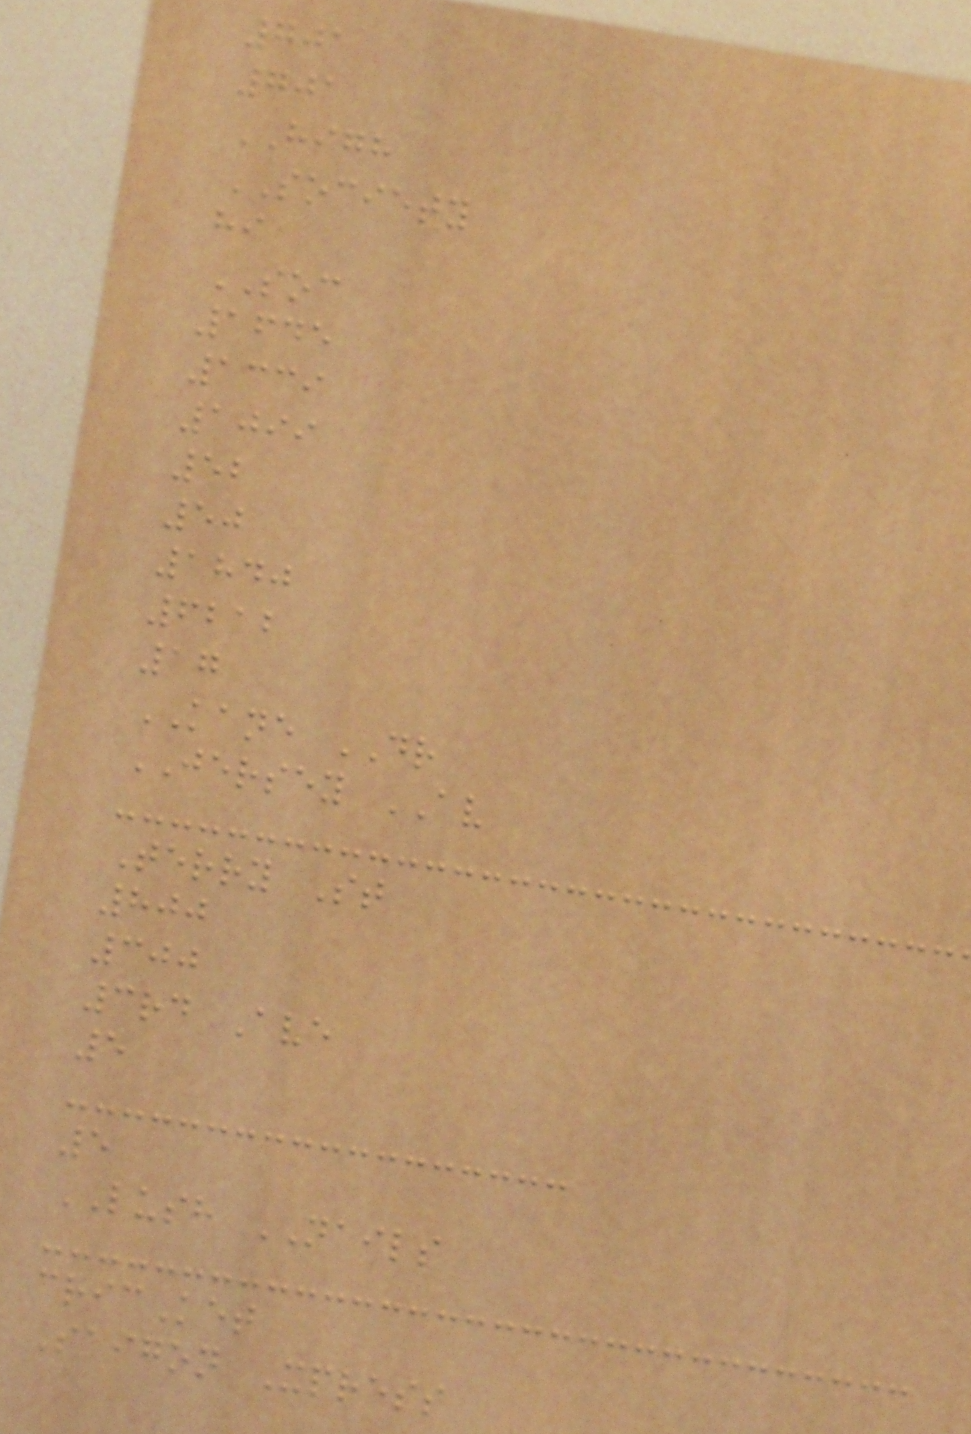701
701
HIGH
SOCIETY
hi
SOC
1645
1339
1099
52
50
1840
6212
17
KANE DR
JERSEY AV
Terry St
800
300
3rd Ave
5
5
LUSH NAILS
cricKet
Saigon Xpress
